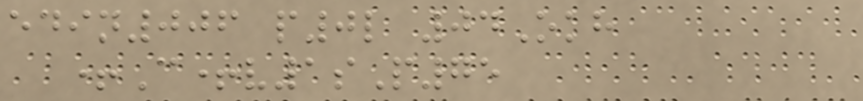edin006 p0l 04Okh
+C+v1sP75
